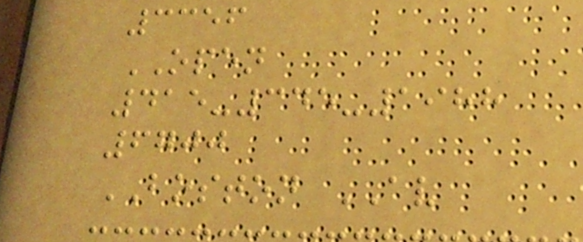3356
OPEN
415-345-1988
6700
BOSTON AV
